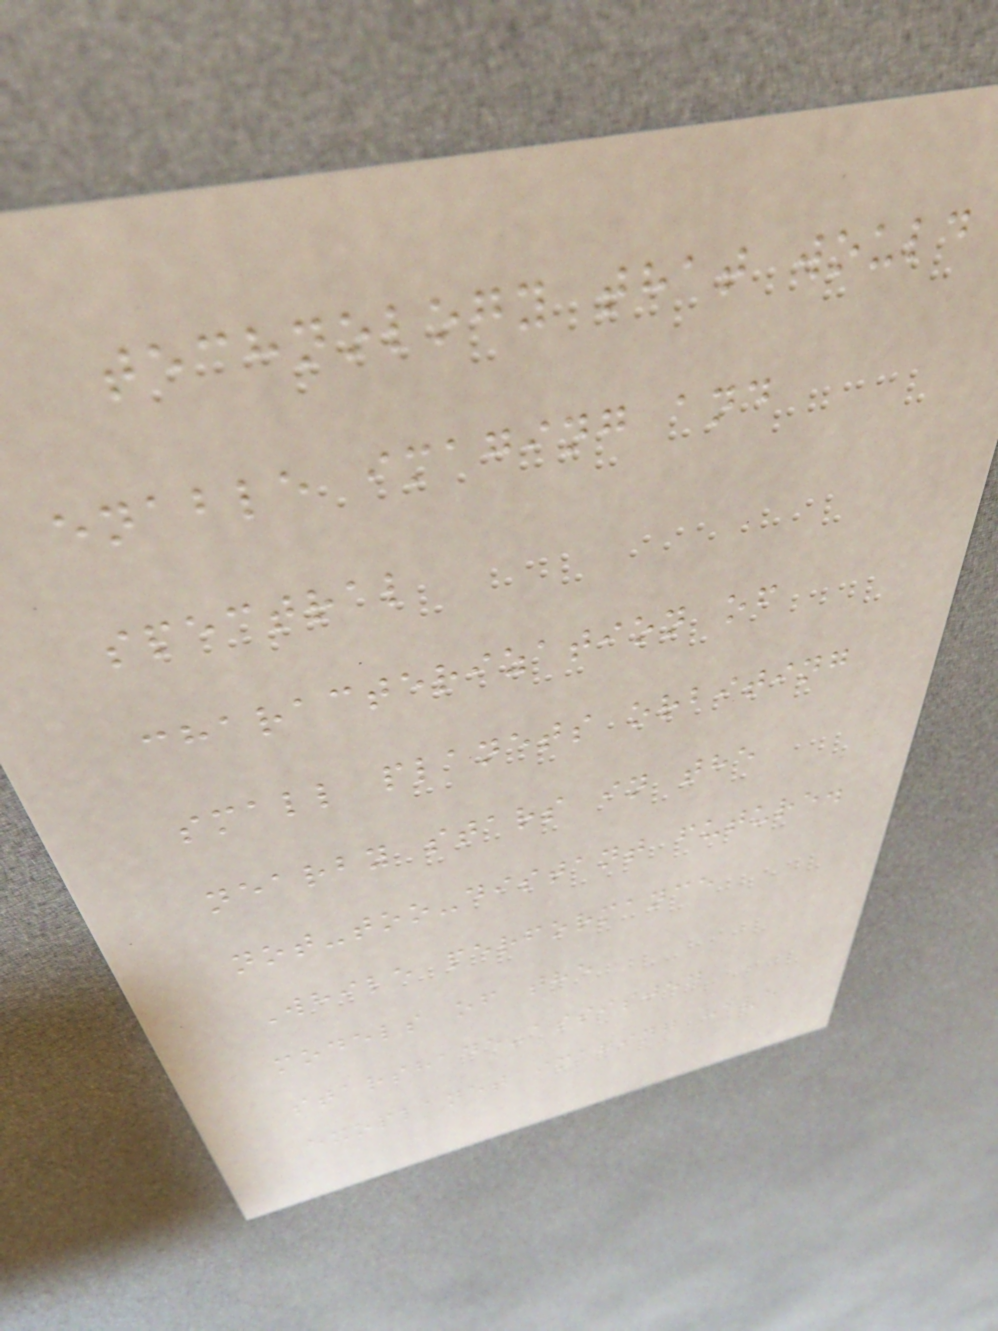technology that would
enable imaging and
spectral
characterization of
small planets orbiting
nearby stars in the
not-too-distant future.
While performance
models of the
starshade-assisted
exoplanet imaging have
